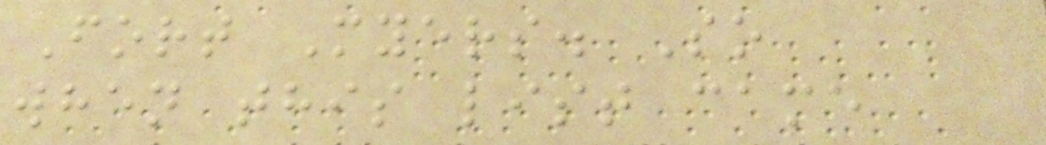Fort Myers. So
when this list came
